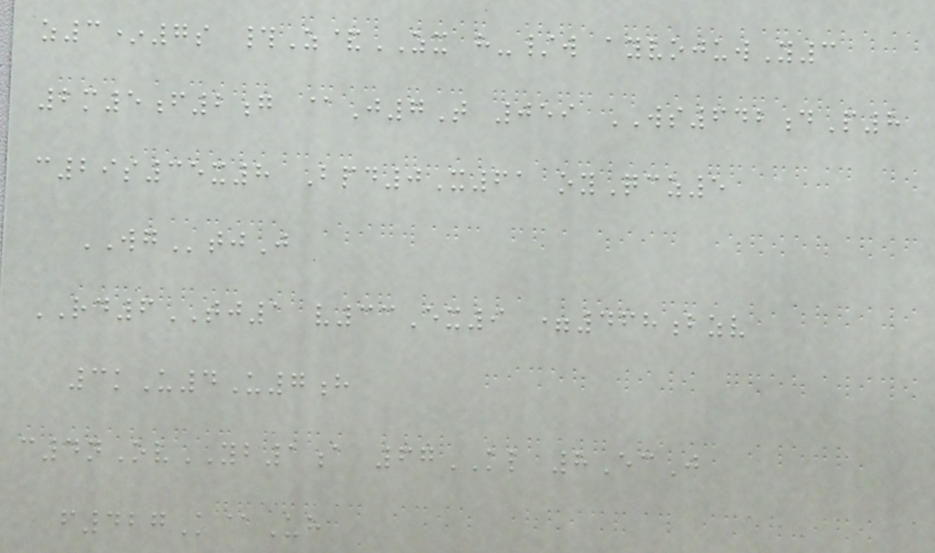z3*7s #Z&ZX h-/w ayvojuwY3
2m5f2g @J7T 059 WS642dP8
c29s35x8 Bpd0X61 oyQcz5
WGtjJ
RD6TJ1 v33Ex9 =468bzv
3kU4U7h
c4nOvYB1a 67KL 8EcJ
f427K@Uh
